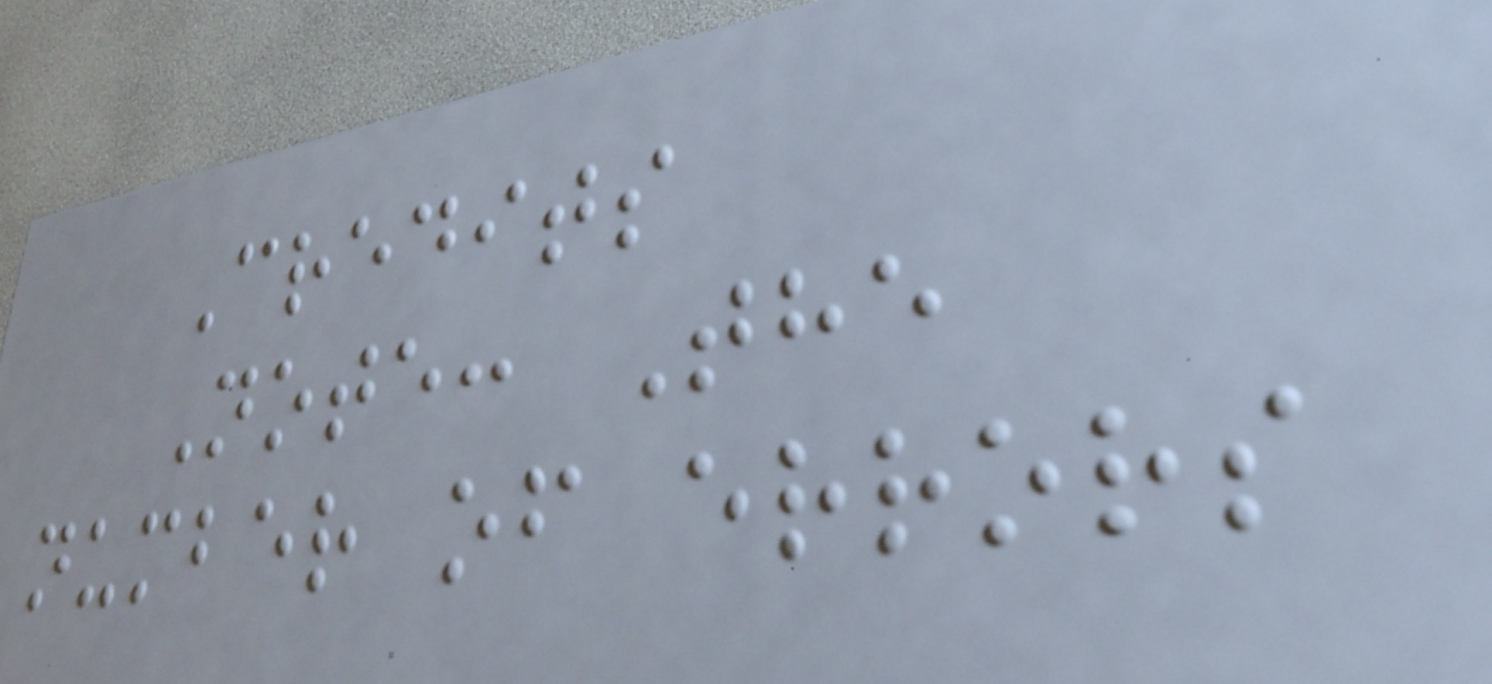Credits
Note: The
number of errors
